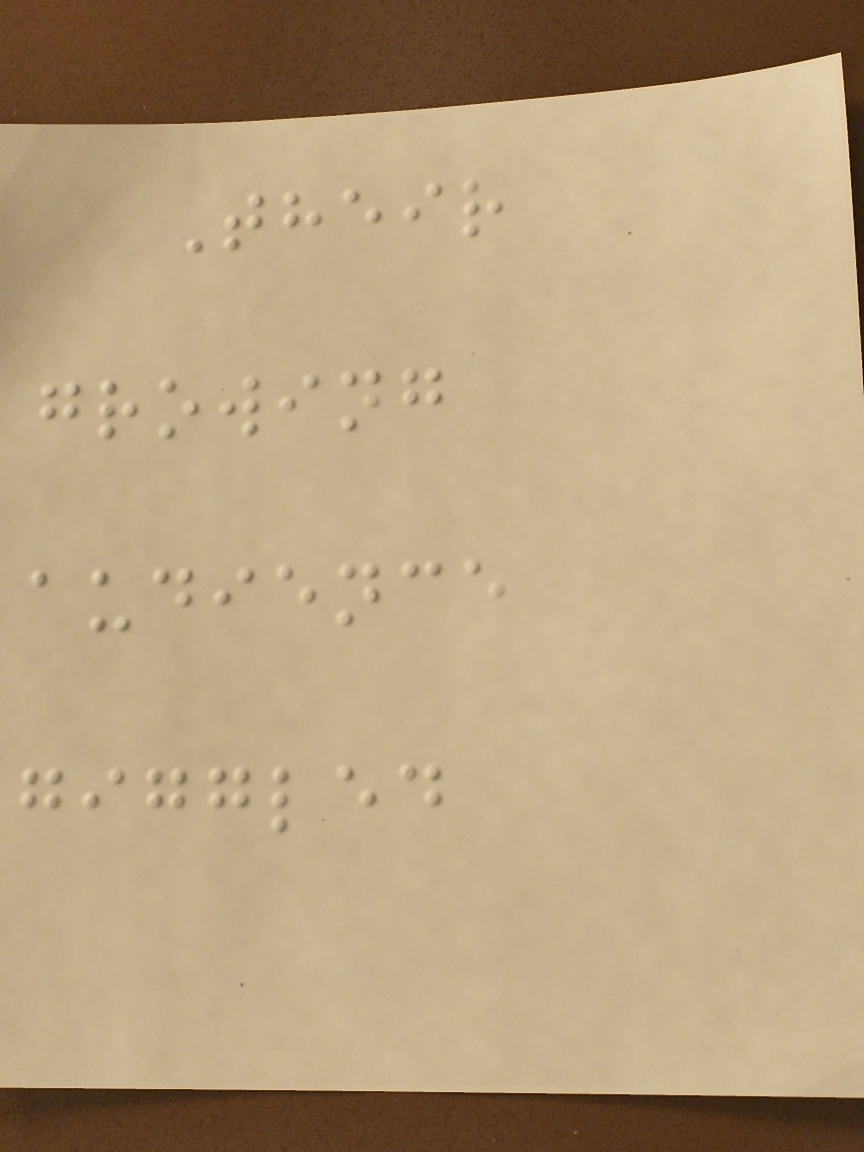Their
growing
audience
giggled
